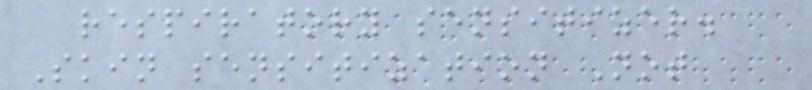respiratory sensitizer.
Skin sensitization Not
